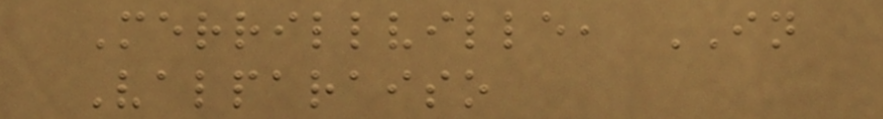Merrillville, IN
Valparaiso
